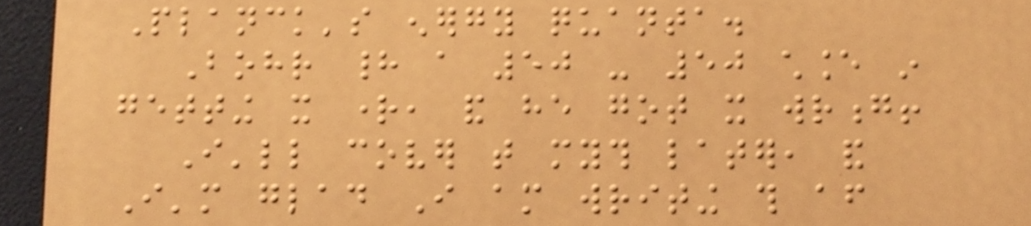Planck's energy quanta.
Bohr had a 50 - 50 chance in
getting it right, and he got it wrong!
I'll cover that myth later, and
I'm glad I am writing this after
